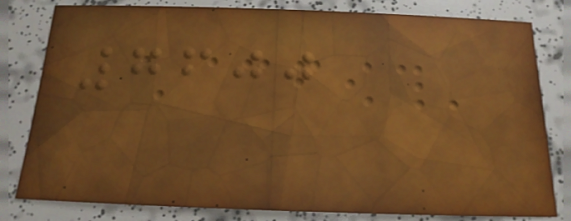7600
